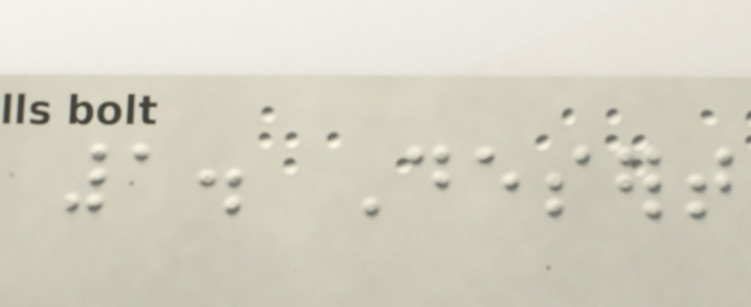1. Desert
